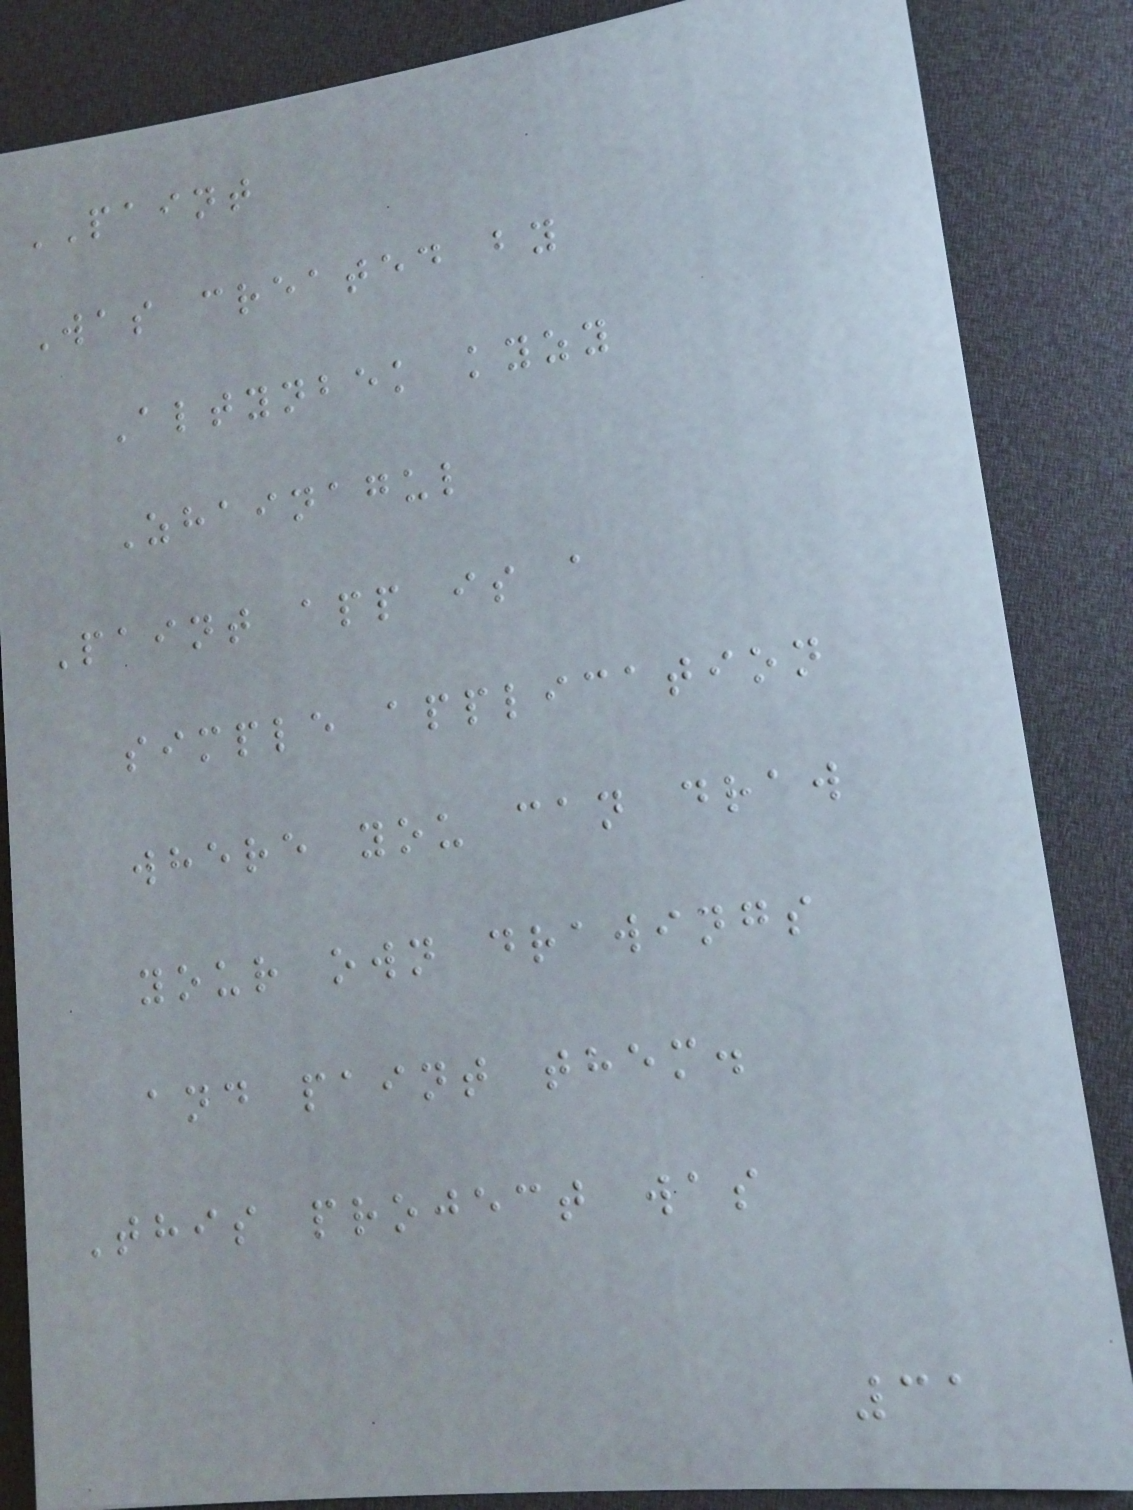PAINT
Was created by
Altynbek kyzy
Zhainagul
Paint app is a
simple application
where you can draw
your own drawings
and paint them.
This project was
31
